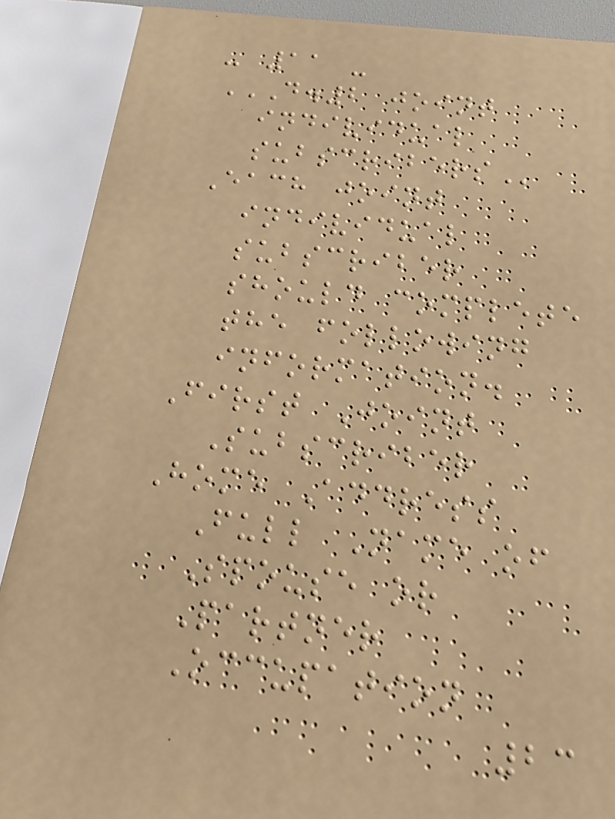- 11 -
D.2 JOINT
INDIVIDUAL
SUBSCRIBERS
Each joint
individual
subscriber
should complete
the following
information.
First Joint
Subscriber
Home Address
Full Name of
Spouse or
Partner
Occupation
23
